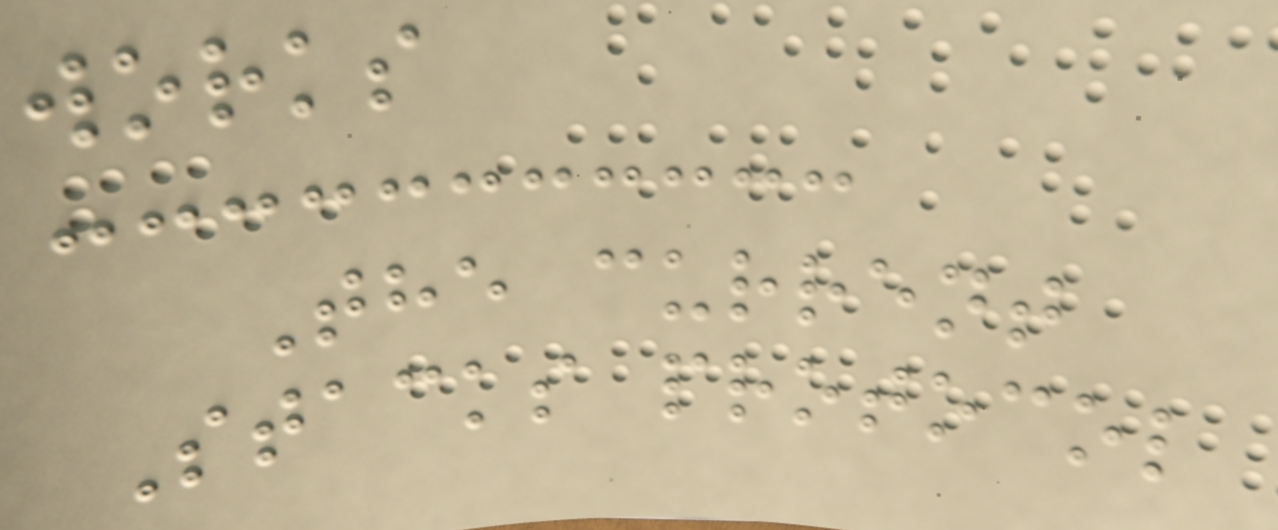works
The current
Stacks protocol
